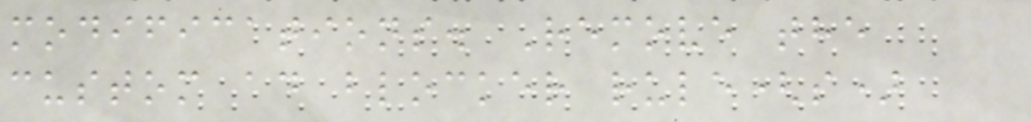modifications. Remove the
custom ad blocker rule(s)
